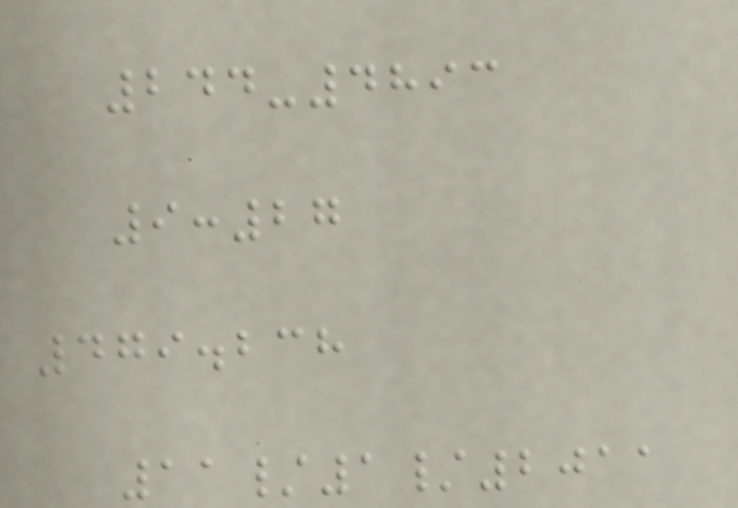244-4893
9:27
479.238
11/1/2011
